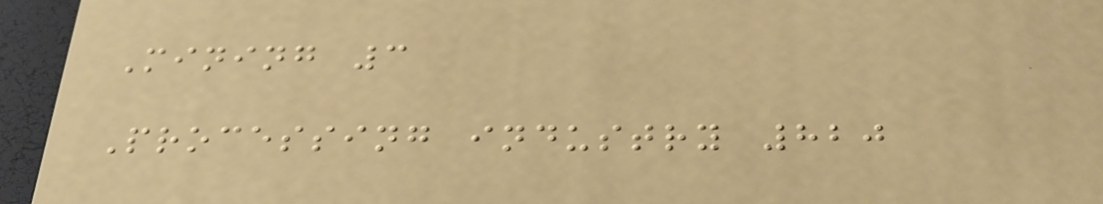Mining 3
Processing industry 820
